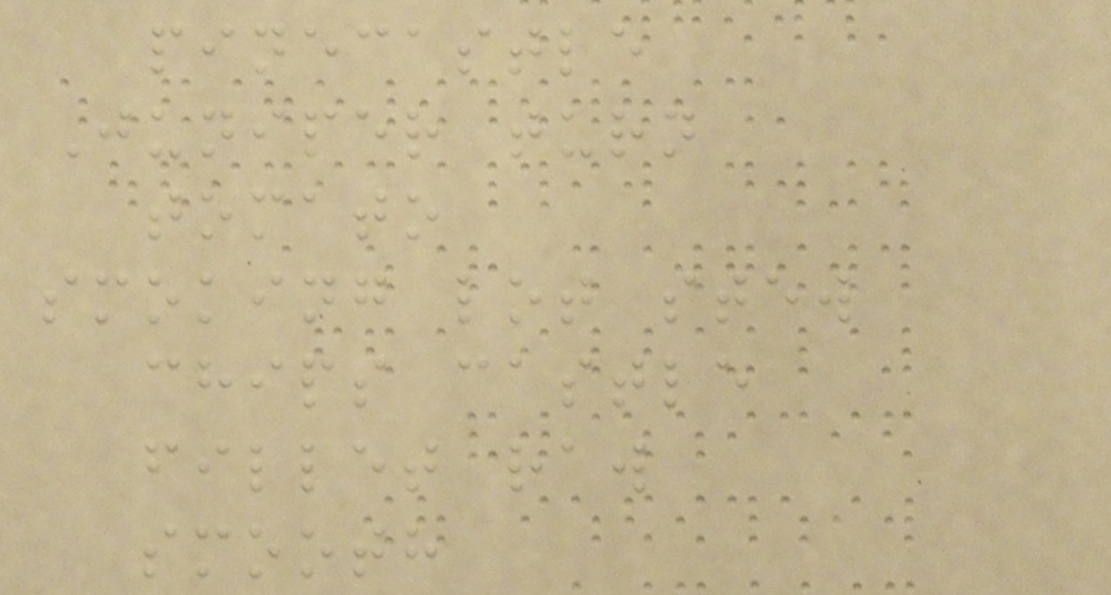pinecastle
Juniper turn
tomato
smoking lot stew
chips castle
fillet raw
smooth
